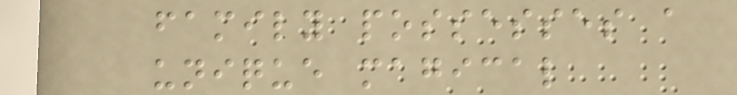family possesses a
unique magical
